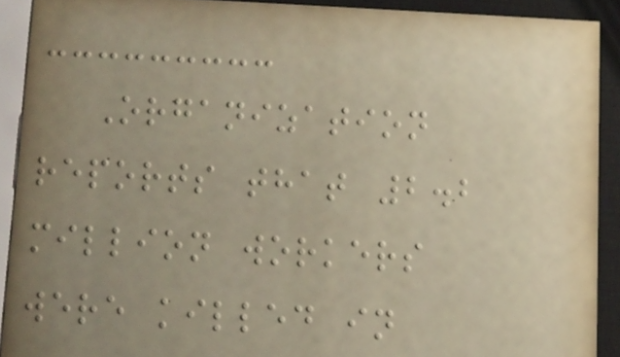Organization
reports that 2.2
million workers
were killed in
